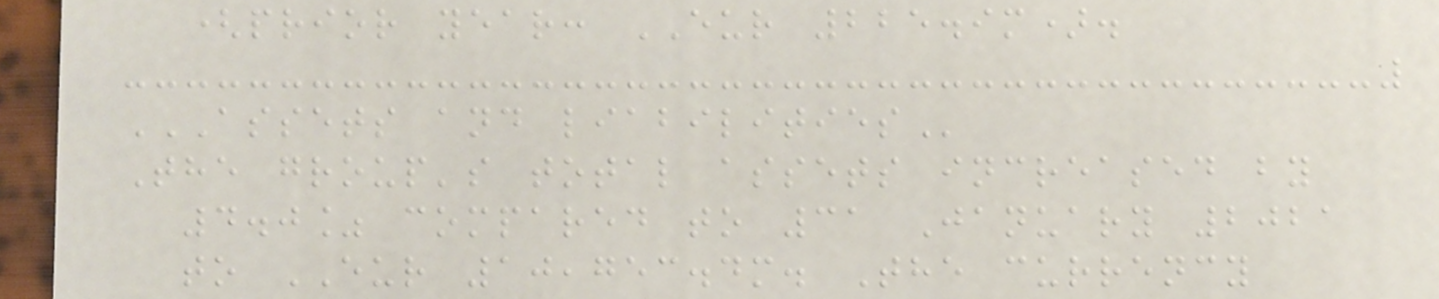(prior year: EUR 225.9m).
ASSETS AND LIABILITIES
The group's total assets increased by
4.0% compared to 31 January 2021
to EUR 10,753.4m. The currency
